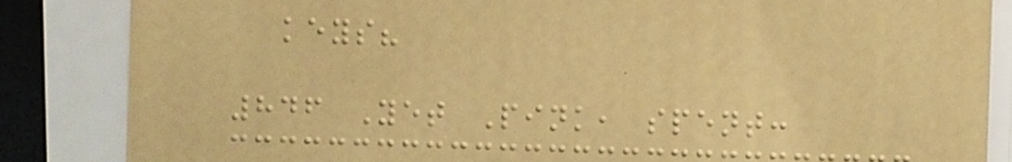keys?
846 Yet Pink, spent:
